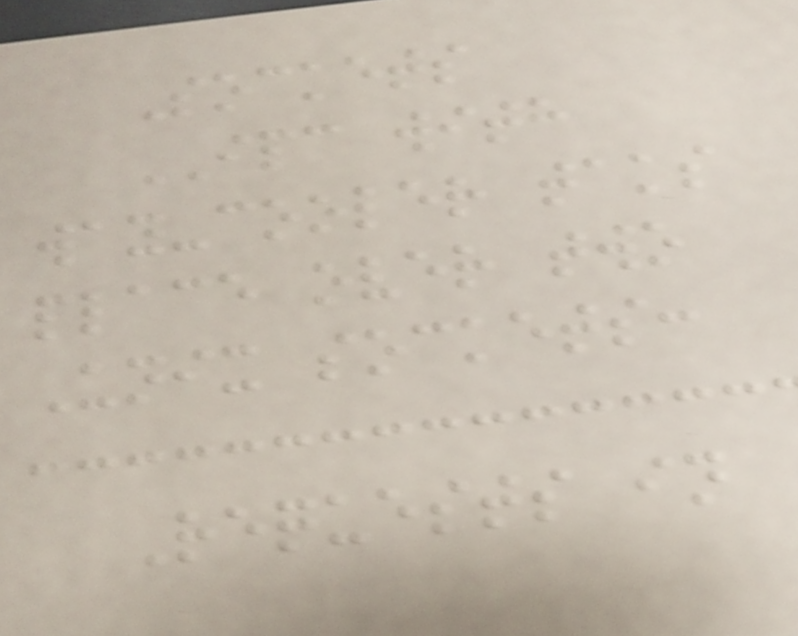Sockets
IPC with
way-cooler taks
place over two
Unix sockets:
Requests in
